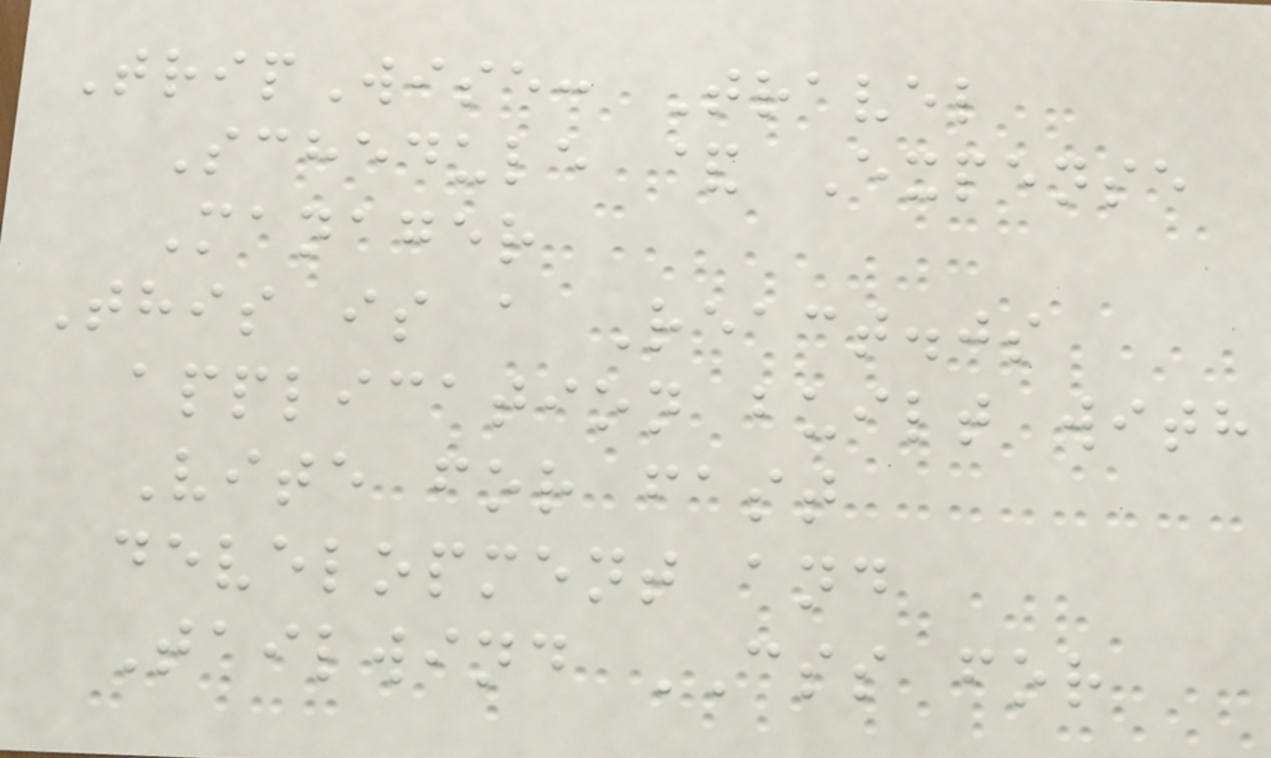TripWise: Travel
Schedule & Expense
Manager
This is a React.js
application built with
Vite for fast
development and
Tailwind CSS for
